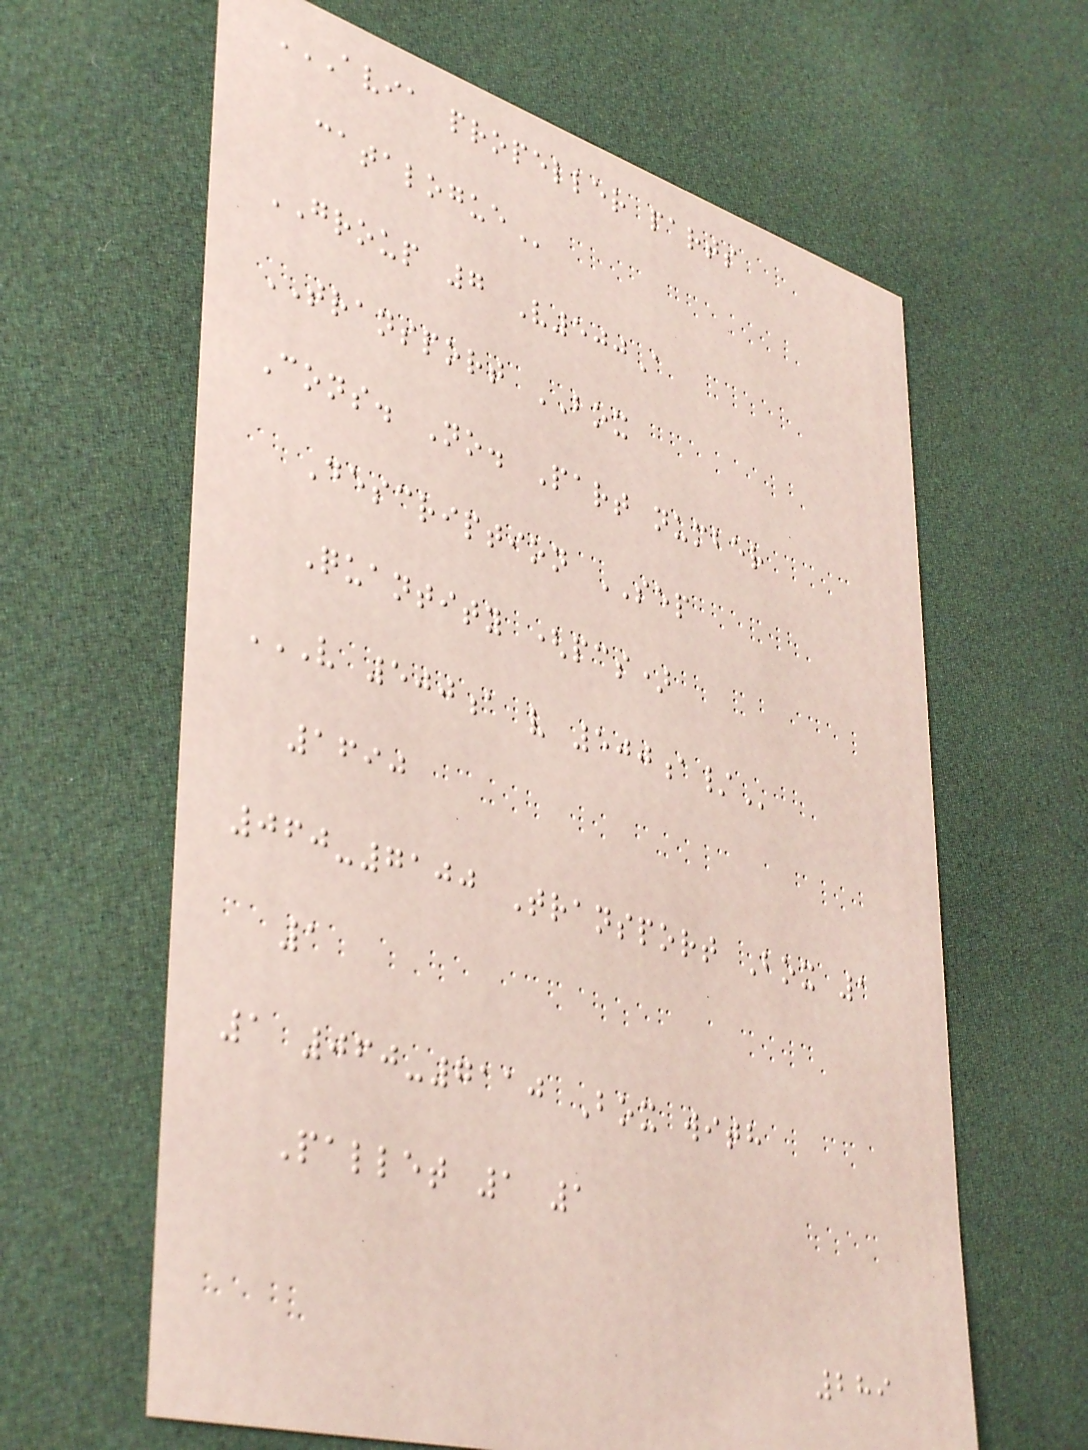AVIA PROPELLER PARTS
CATALOGUE
GROUP 7 V500A
TRANSPORT BOX
Cons. No. Part number
Description SEP
Quantity (pcs)
V 500A V 500A/
1690
060-7100 Transport Box 1
1
1 060-7110 Box with
Pallet 1 1
289
